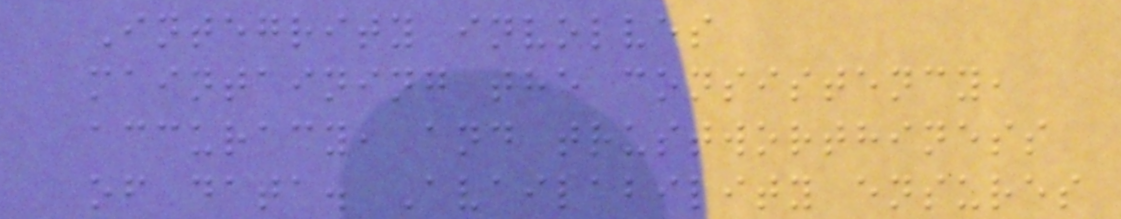Integrity involves
maintaining the consistency,
accuracy, and trustworthiness
of data. Availability ensures
